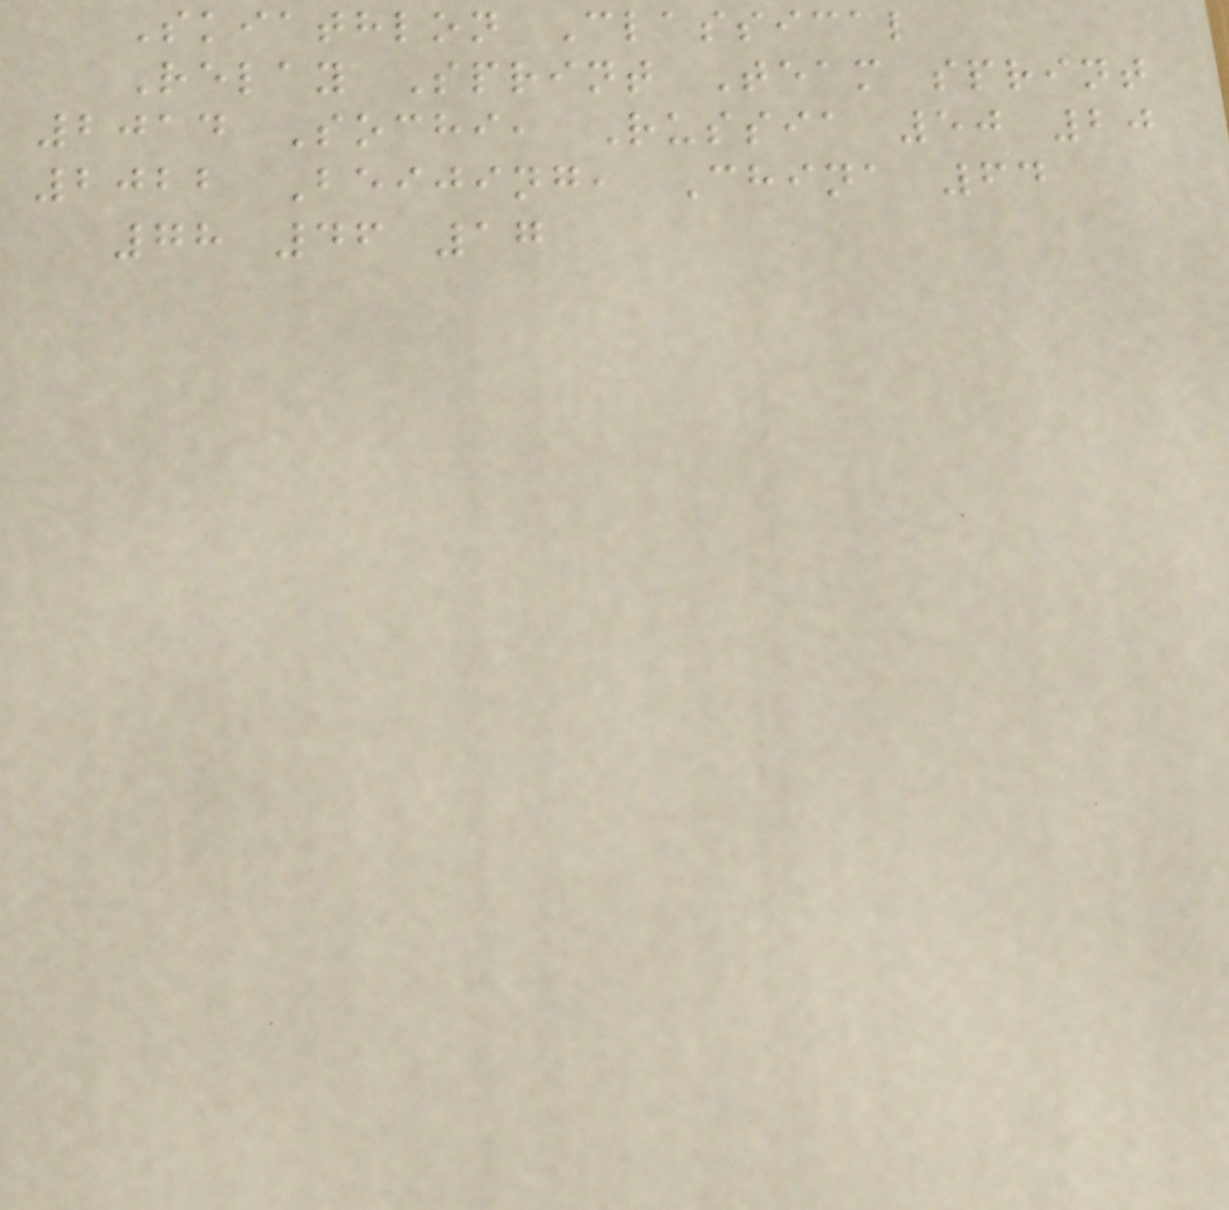Skiathlon Classical
Relay Sprint Team sprint
2014 Sochi, Russia 50 20
2022 Beijing, China 64
78 46 17
